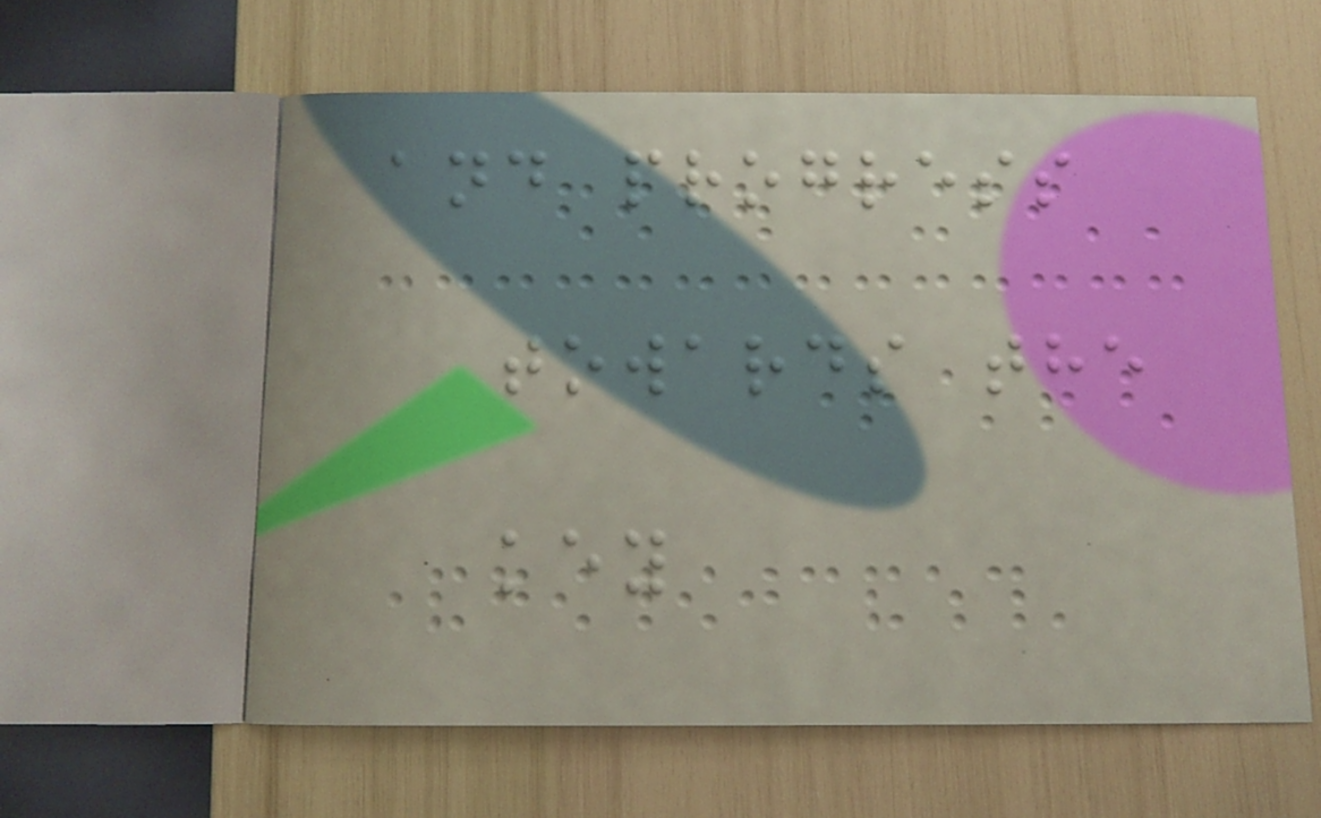and progress
towards the
key
